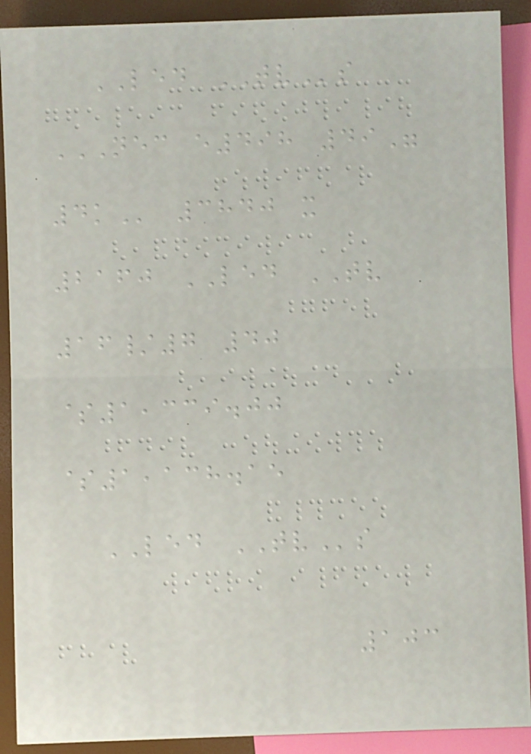LED TVs
NEC E498 49"
4K 3840 x
2160 LED TV
16/7 40
$1,339.00
$1,138.15
LED TVs
103
